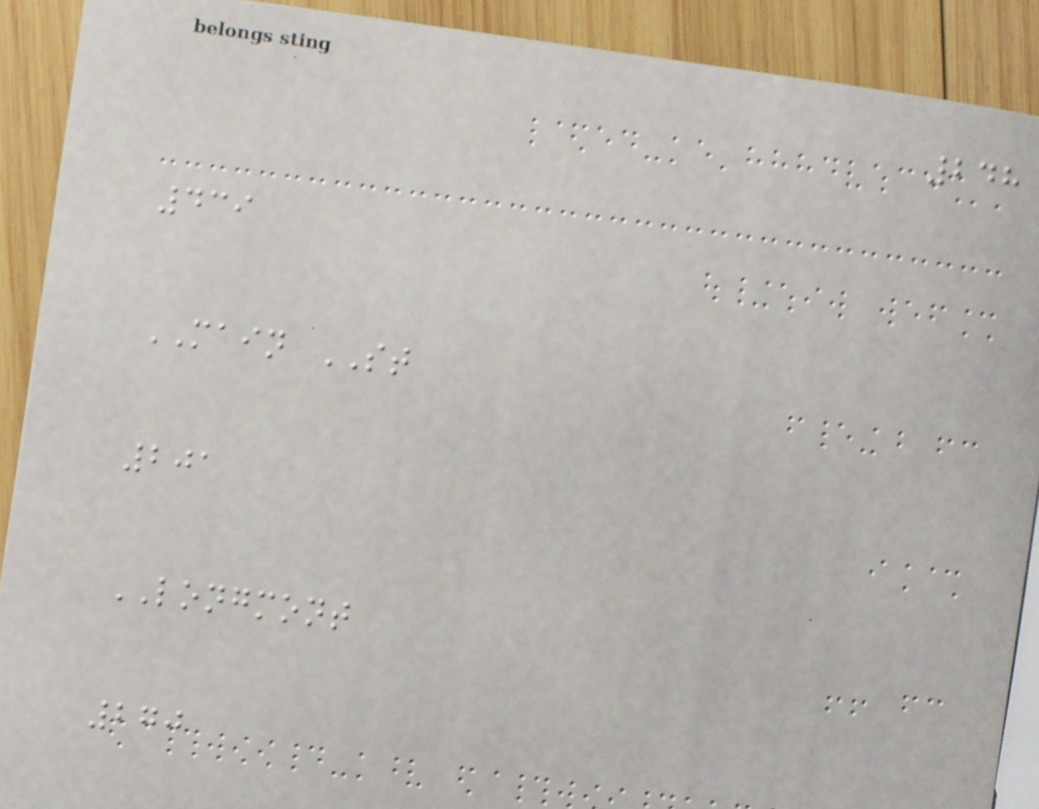248
439
MAIN ST
201
LONGMONT
270
